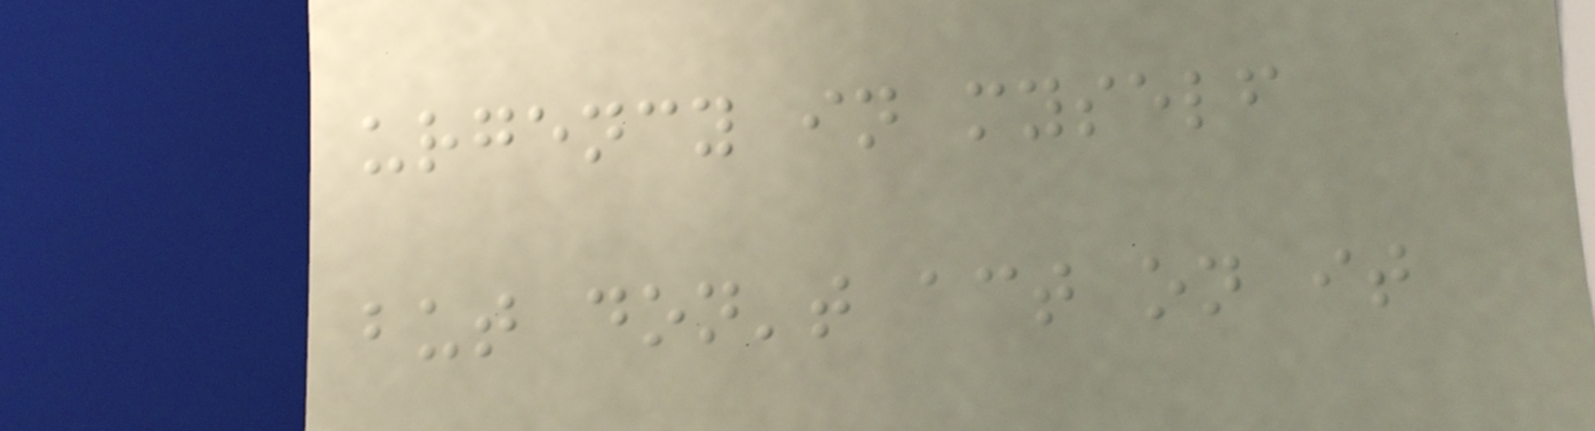urgency in myself
but don't act on it
